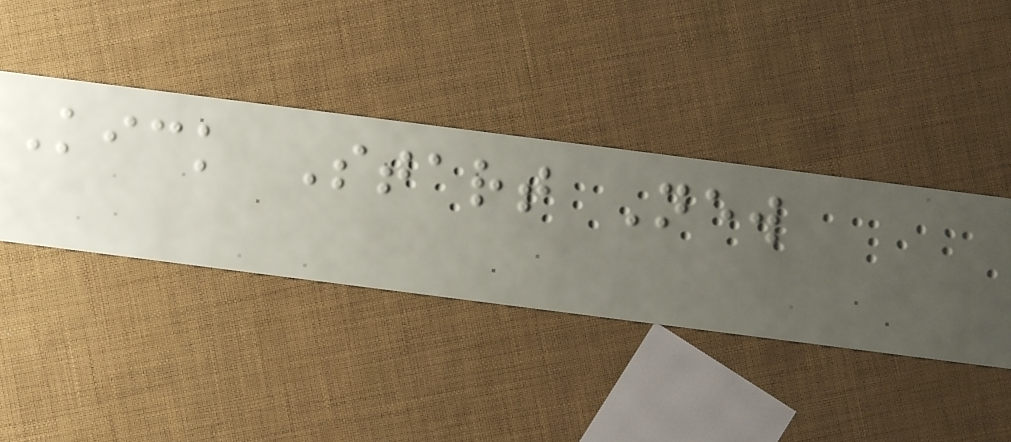Kick Start New
